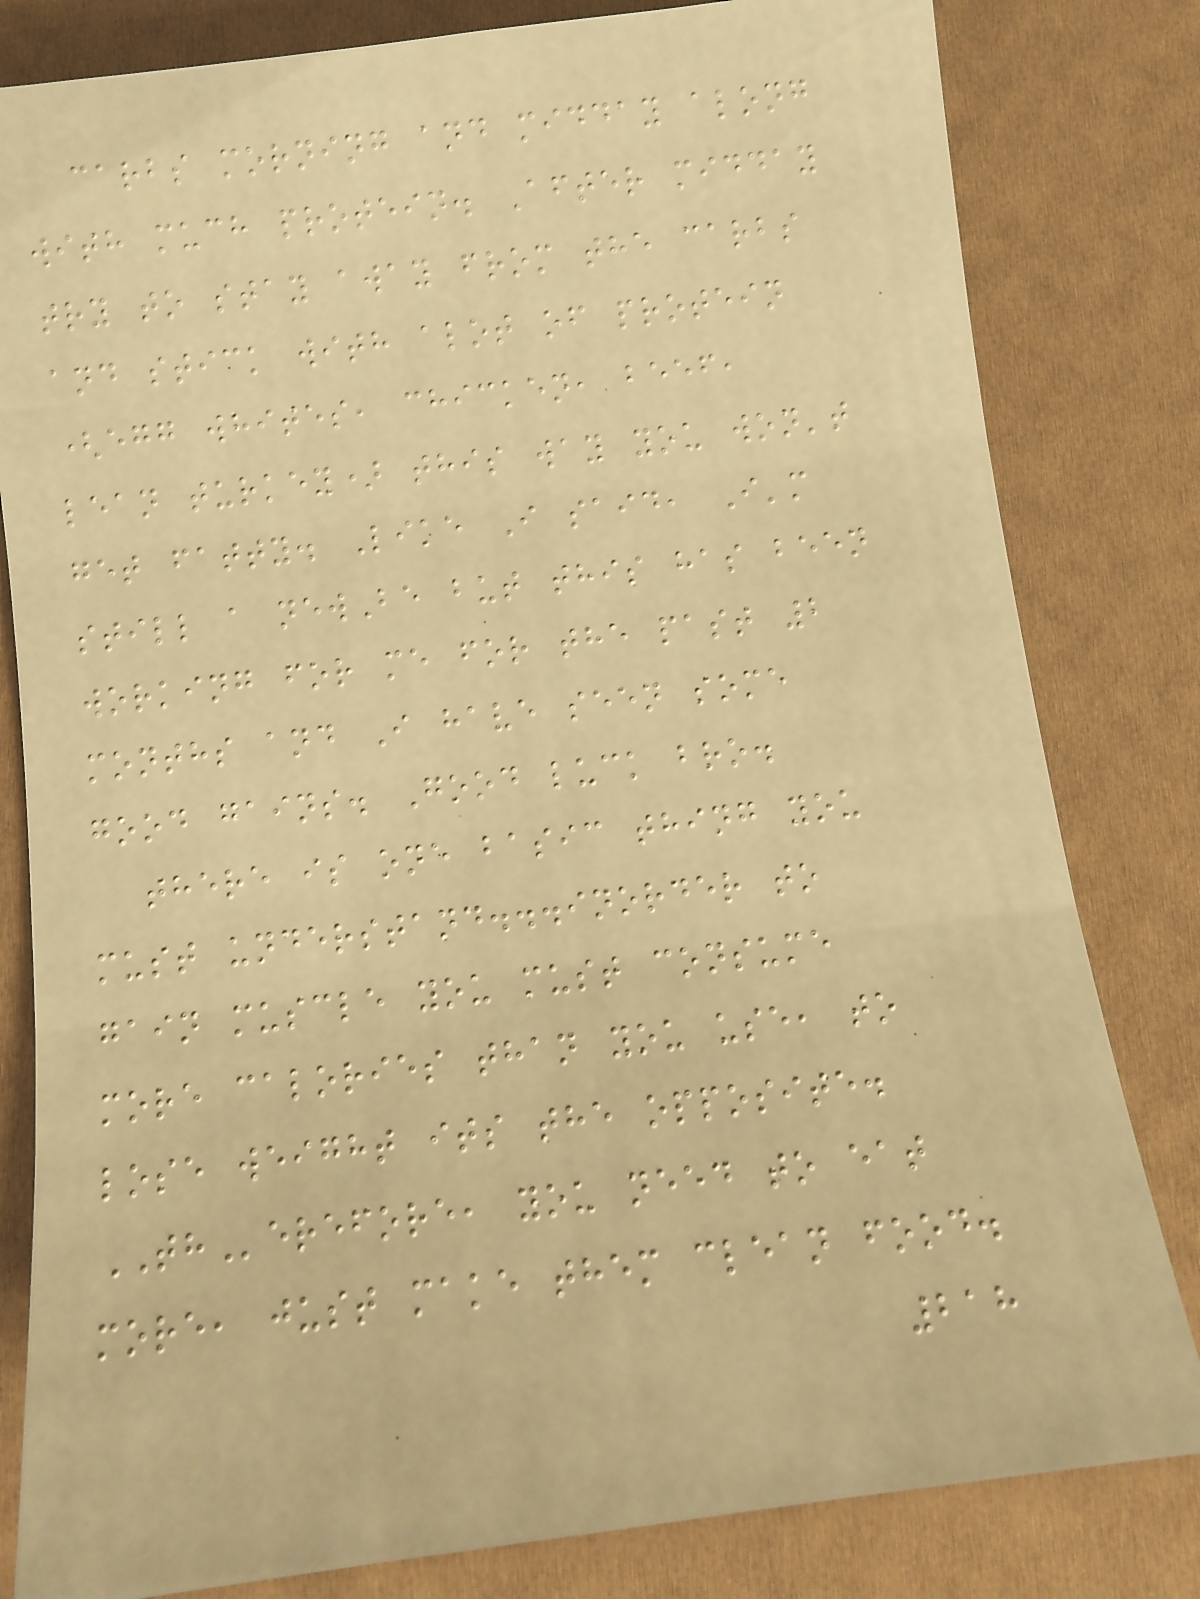carbs morning and midday along
with much protein. After midday
try to stay away from the carbs
and stick with alot of protein
(egg whites, chicken, beef,
lean turkey) this way you won't
get fatty. Like I said, I'm
still a newBe but this has been
working for me for the past 2
months and I have seen some
good gains. Good luck bro.
there is one basic thing you
must understand...inorder to
gain muscle you must consume
more calories than you use, to
lose weight its the opposite.
THerefore, you need to eat
more, just make them clean food.
218
